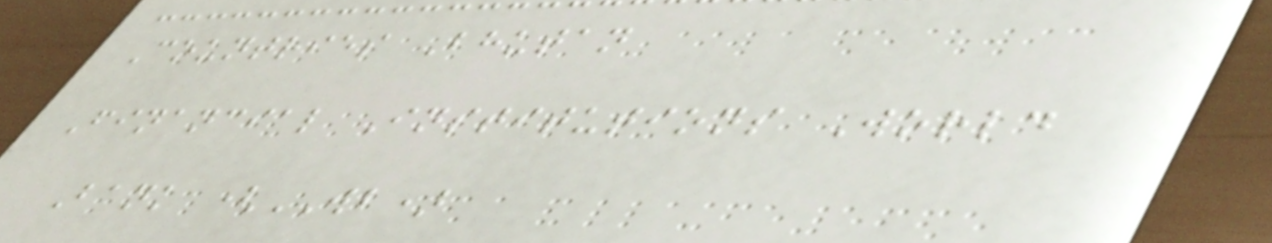Countries Bhutan
Financial Institutions World
Bank (WB)
